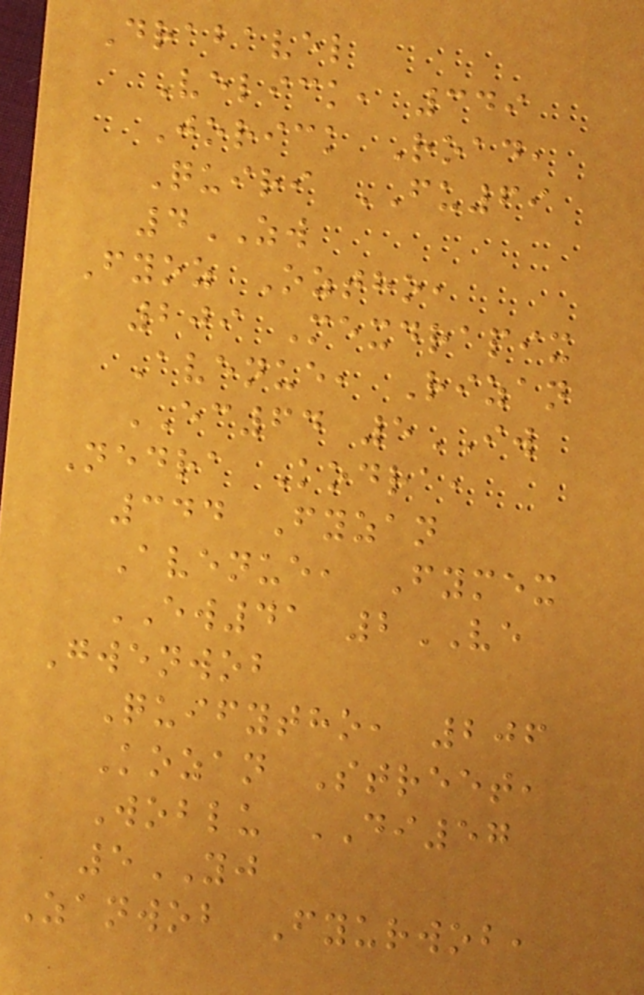Drabavel
Velick, 349
Jorick Road,
Quiri FU69
4ZW
Fyoz Oztho,
209 Mexdrapix
Avenue, Rizan
EC64 5IW
Nedra Kodra,
344 Fyzan
Avenue, Fymex
EW41 2VE
Gwenwob
Quifytho, 206
Kozan Street,
Woblu DI57
5YJ
Zanwob Fyurwob,
